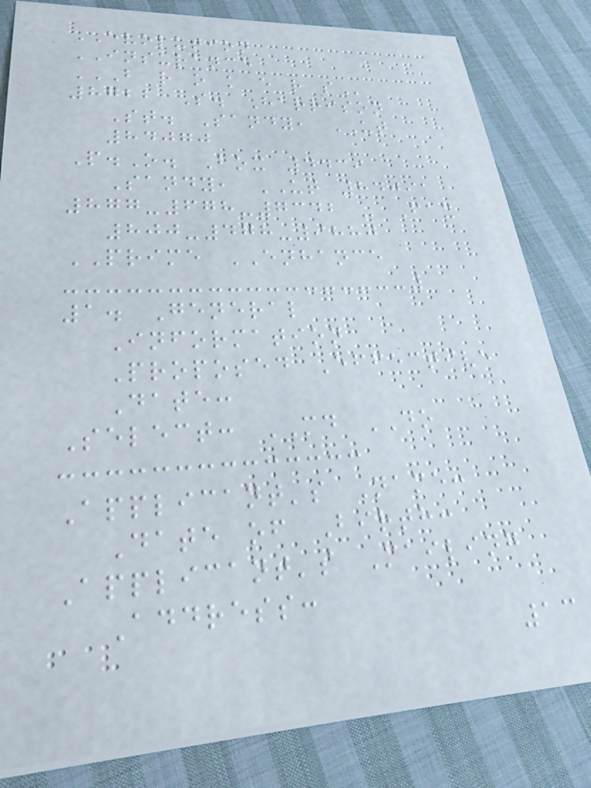EVOLUTION
INSURANCE
B R O K E R S
8722 S. Harrison
St. Sandy, UT
84070
P.O. Box 4439
Sandy, UT 84091
877-678-7342 - Fax
800-478-9880
PRIME ENHANCE
1. General
Information
Proposed Effective
Date:
Select: MD DO
Applicant's Name:
Date of Birth:
Applicant's Mailing
Address:
13
